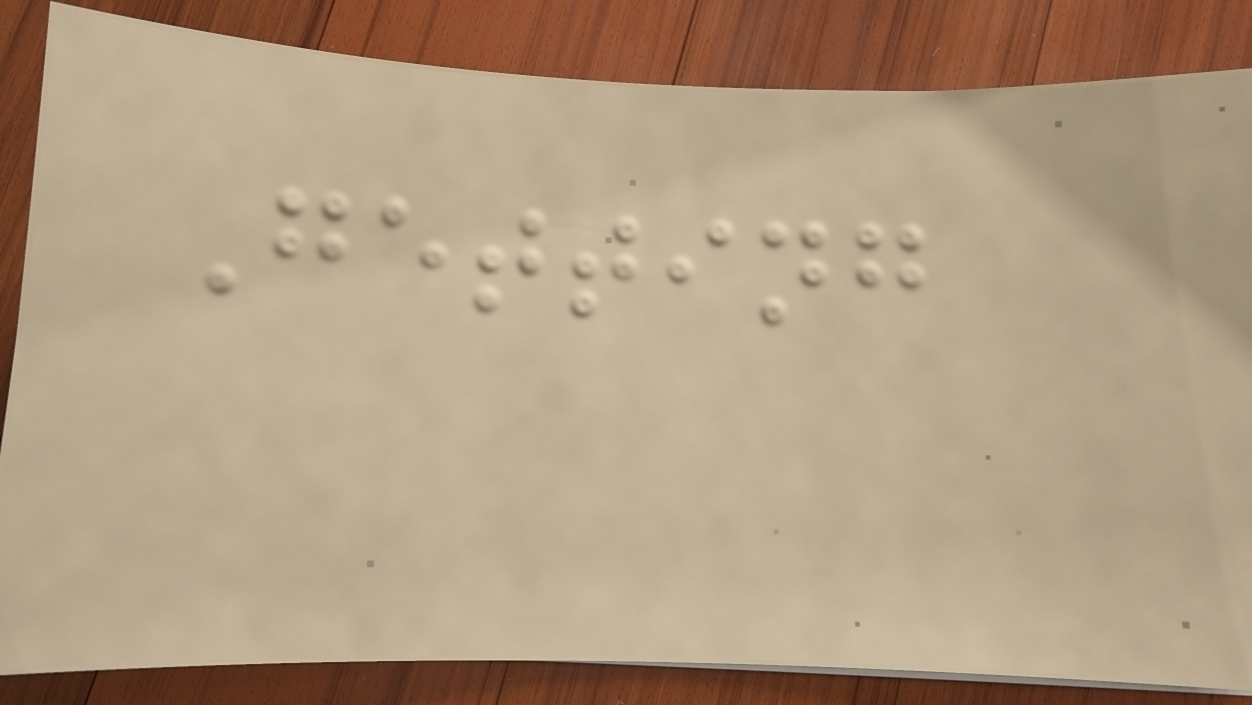Getting
